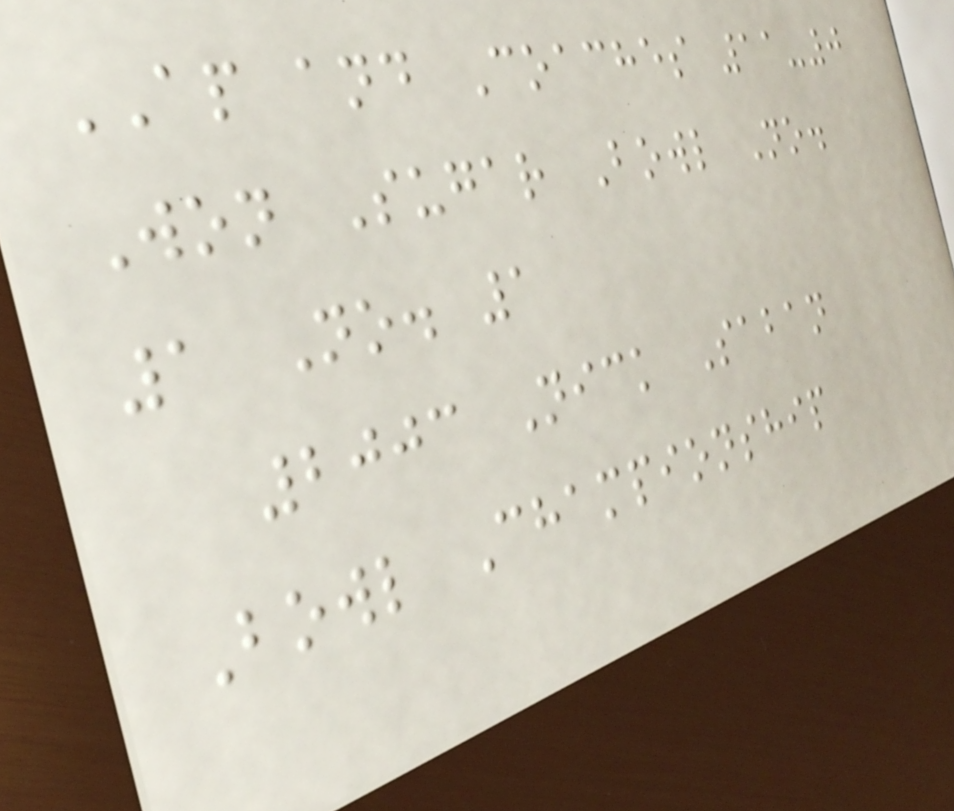AP and Coaches 11-0
Won Sugar Bowl No.
1 No. 1
2003 Nick Saban
Bowl Championship
